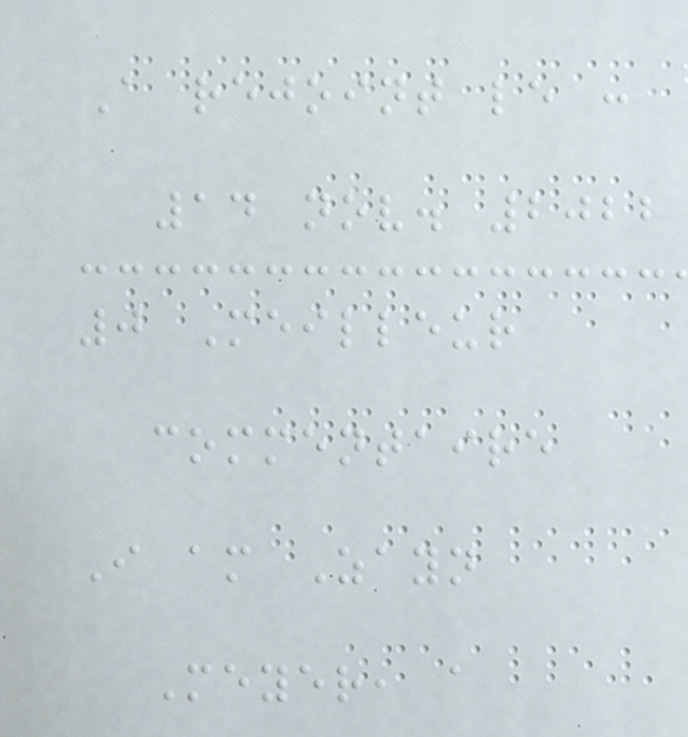A rejoint le :
14 nov. 2022
0 Meilleur
commentaire
I am Zayn
Meyer, a
